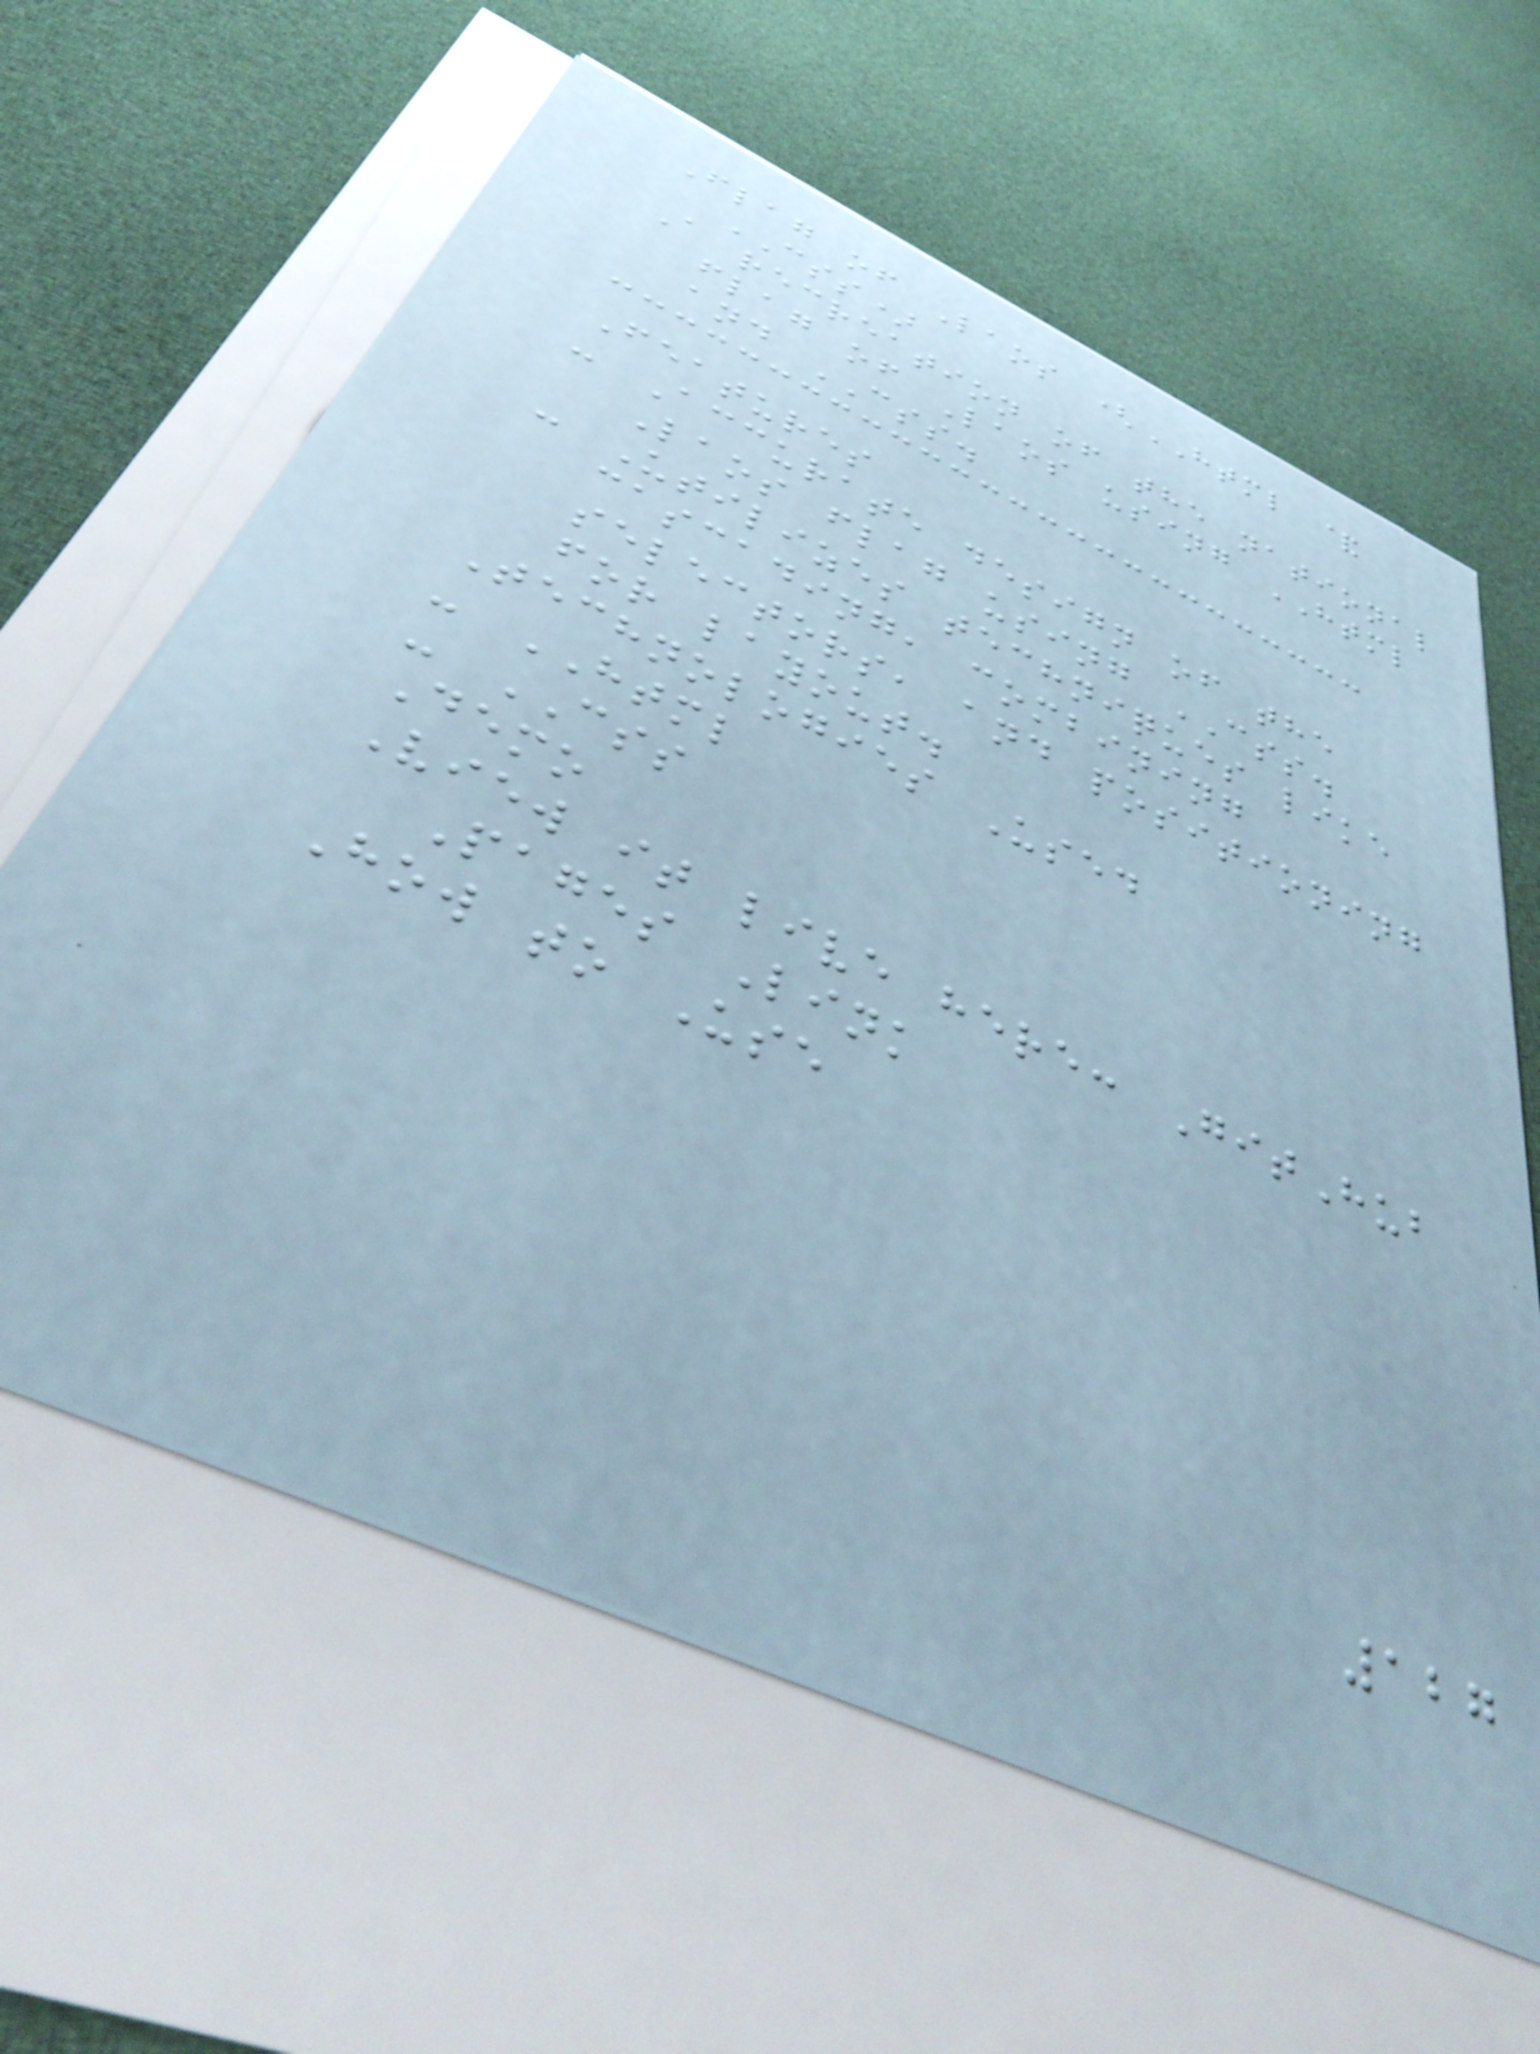Flag of Laos (HTML &
CSS)
A recreation of the national
flag of Laos using HTML
and CSS.
Features
- Accurate design of the
Laos flag using CSS.
- Utilizes techniques like
cascading, combining
selectors, and positioning
for layout.
Technologies Used
- HTML
- CSS
Demo
View it live here: GitHub
Pages Link
How to Use
127
